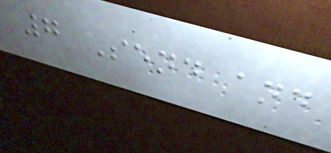7 Send and
